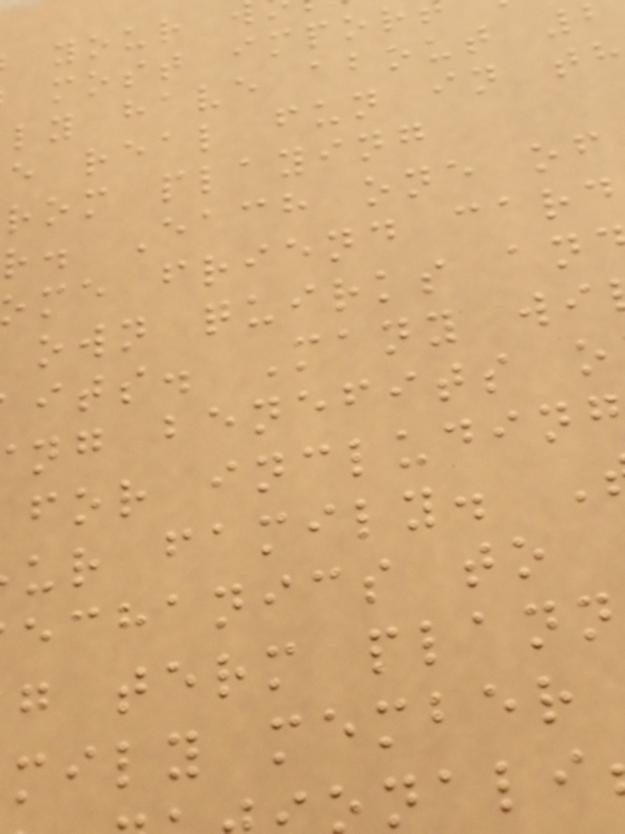most impor
ly have about
e real fun in th
rom playing
r. Each one of
me friend card
own quirks an
its. Many wi
ng benefits o
for including
ur family.
echanics to
g term plann
mily member
